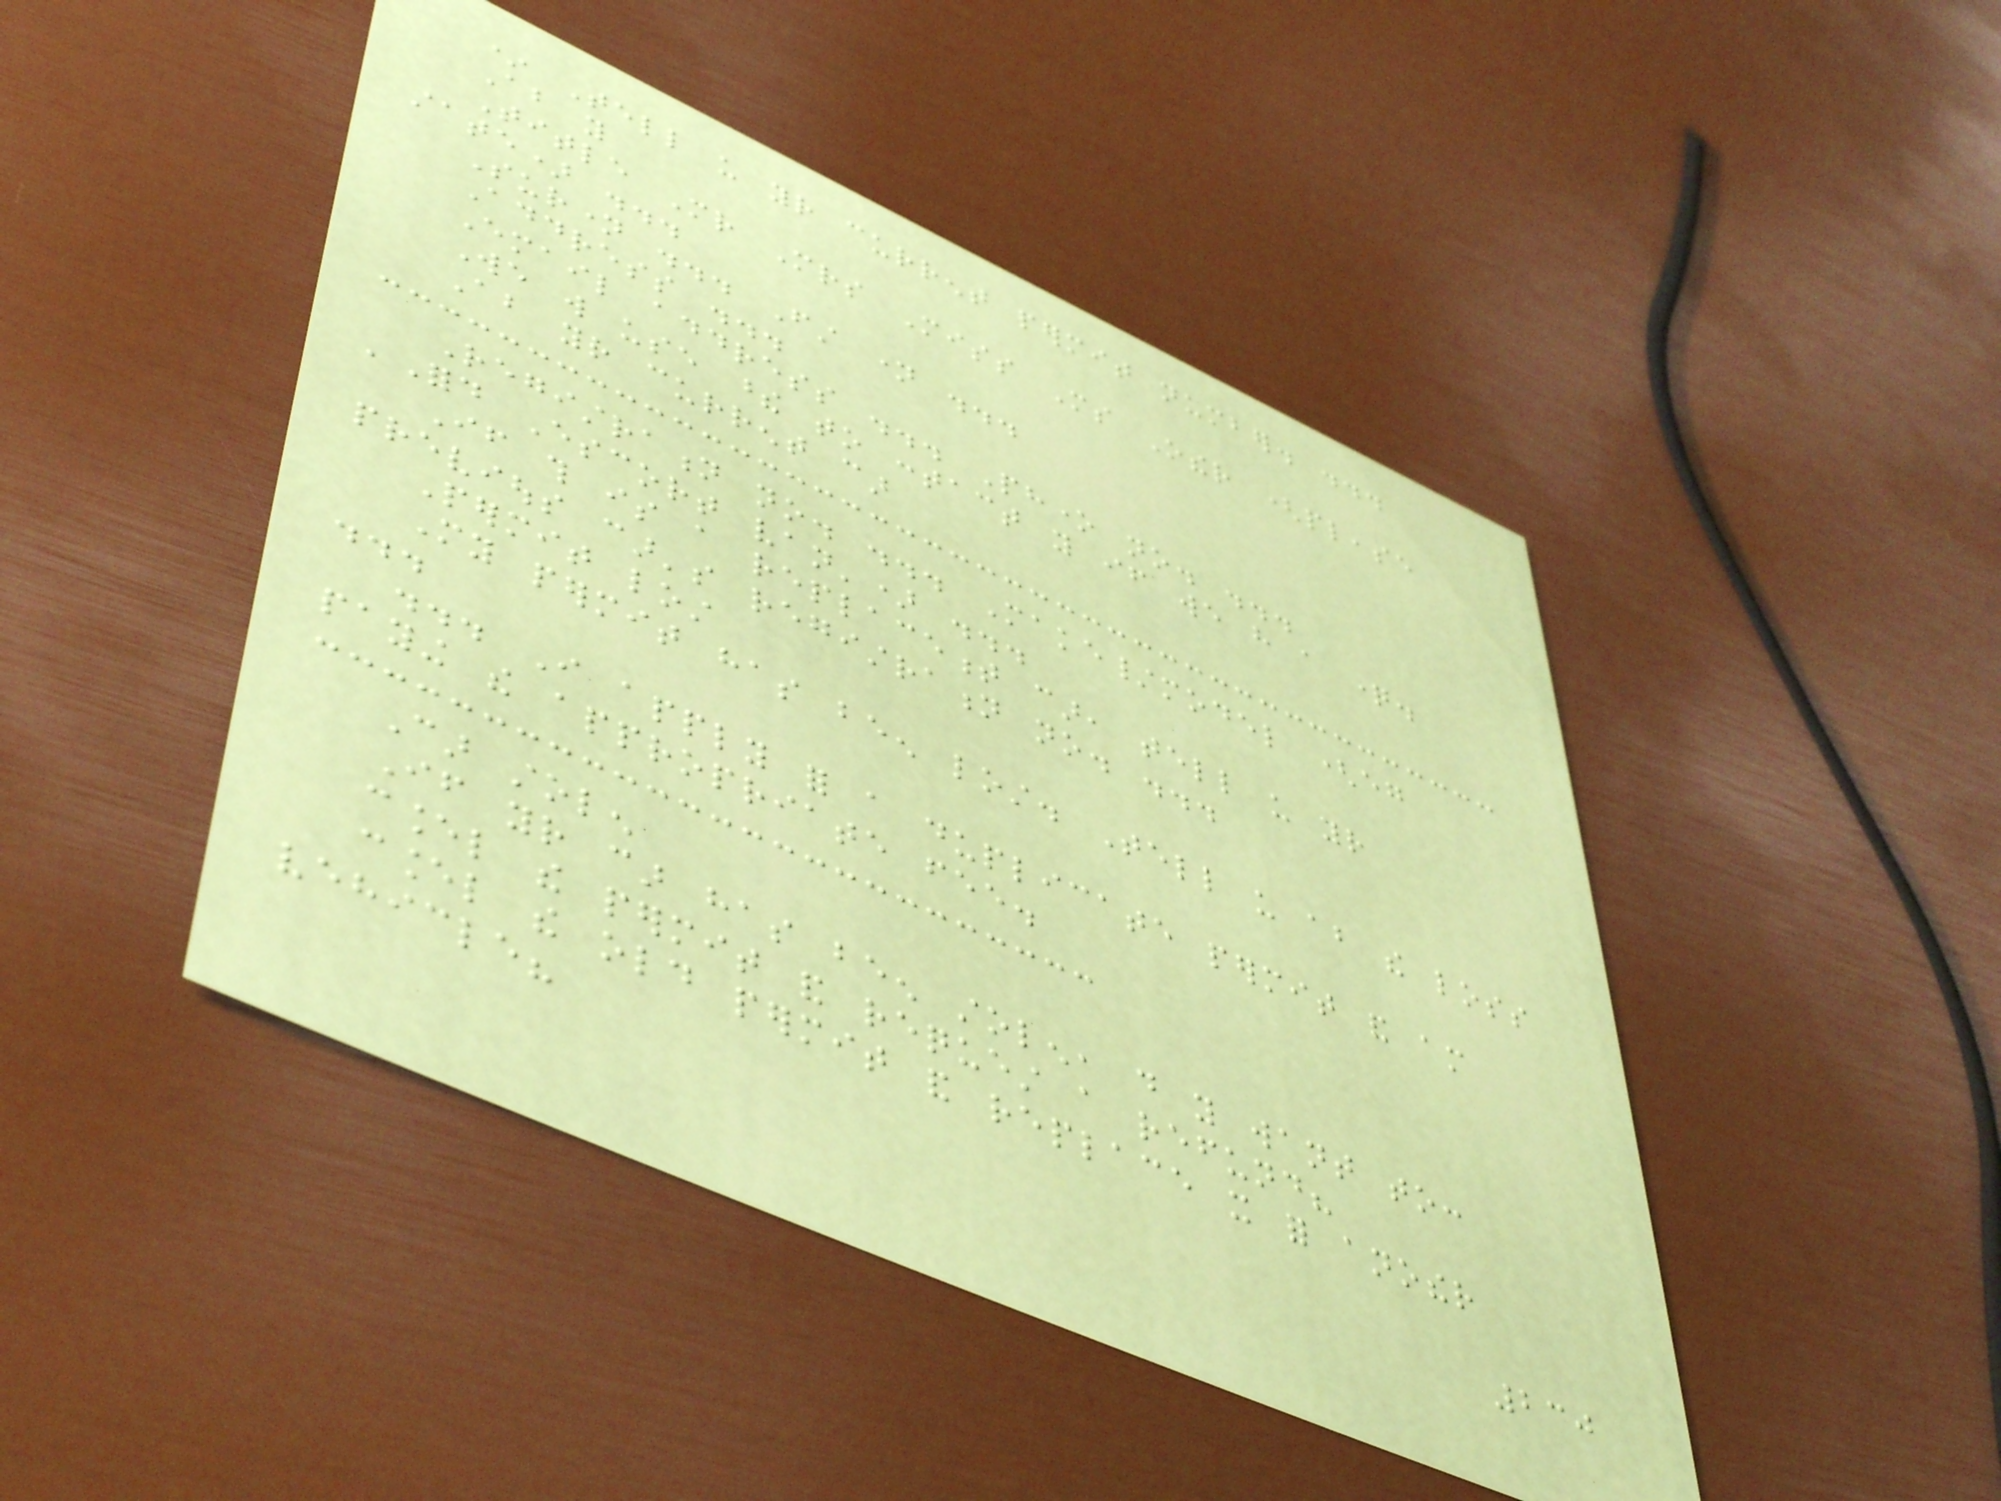* Tell us your current permit number. ...
About you
Title Mr Mrs Miss Ms Other (please
state) ...
Surname ... First name ...
Address ...
Email address ... Phone no. ...
We will use these to contact you if we have a question.
About your current car
Registration no. ... Make/model (eg
'Ford Escort van') ...
If this is a replacement car, tell us your
previous car's registration no. ...
Permit lost
My permit has been lost. Tell us about the loss
...
... I apply for a duplicate permit and am
paying the appropriate fee.
Car stolen
If your car has been stolen, do you want to:
cancel the permit and request a refund?
cancel the old permit and replace it for another
vehicle?
230
